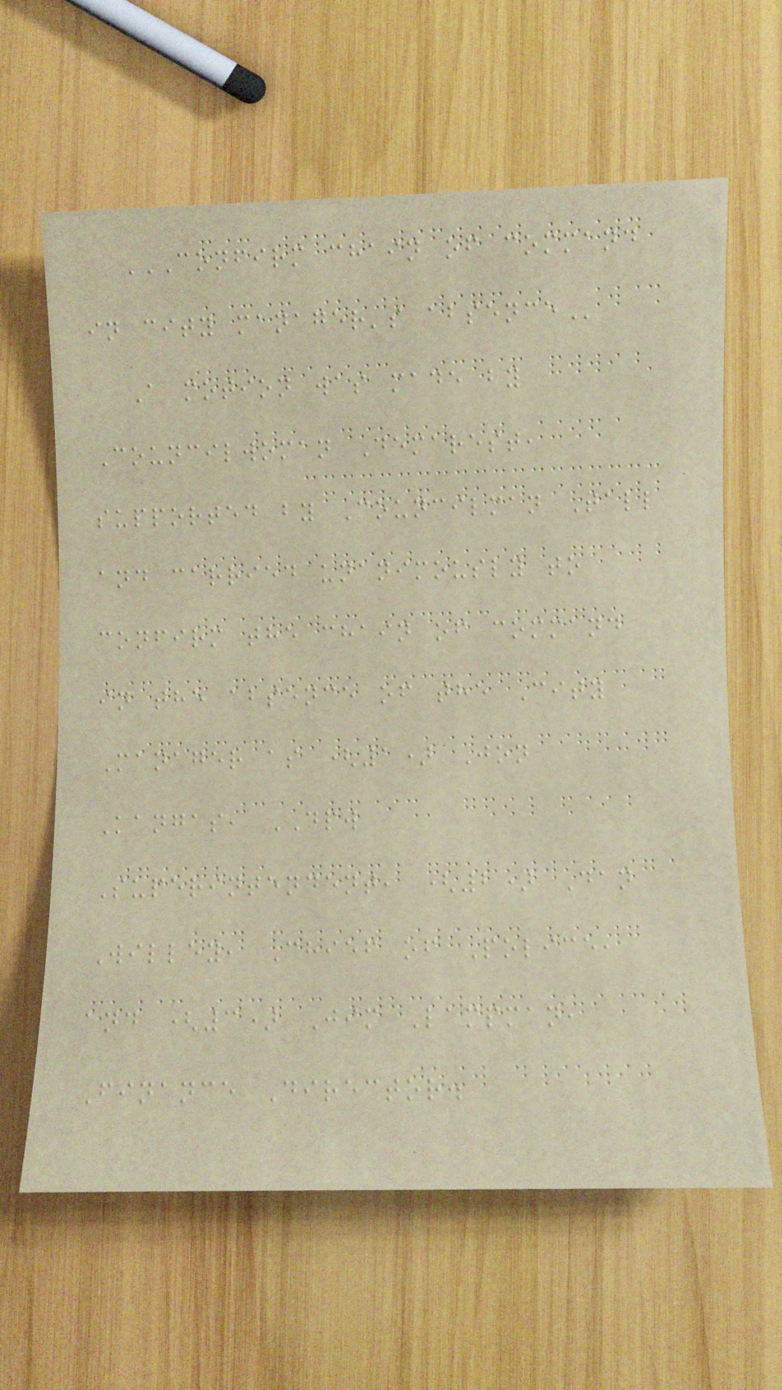CONFIRM CHAIN OF COMMAND
IN CITY MANAGER'S ABSENCE
A motion was made by
Councilwoman Demarest,
supported by Councilman Tall
and carried unanimously to
confirm the chain of command
in the absence of the City
Manager as (1) Jon
Kangas, DPW
Superintendent, (2) Dan
Willey, Chief of Police,
and (3) Jim Lampman,
Finance Director.
